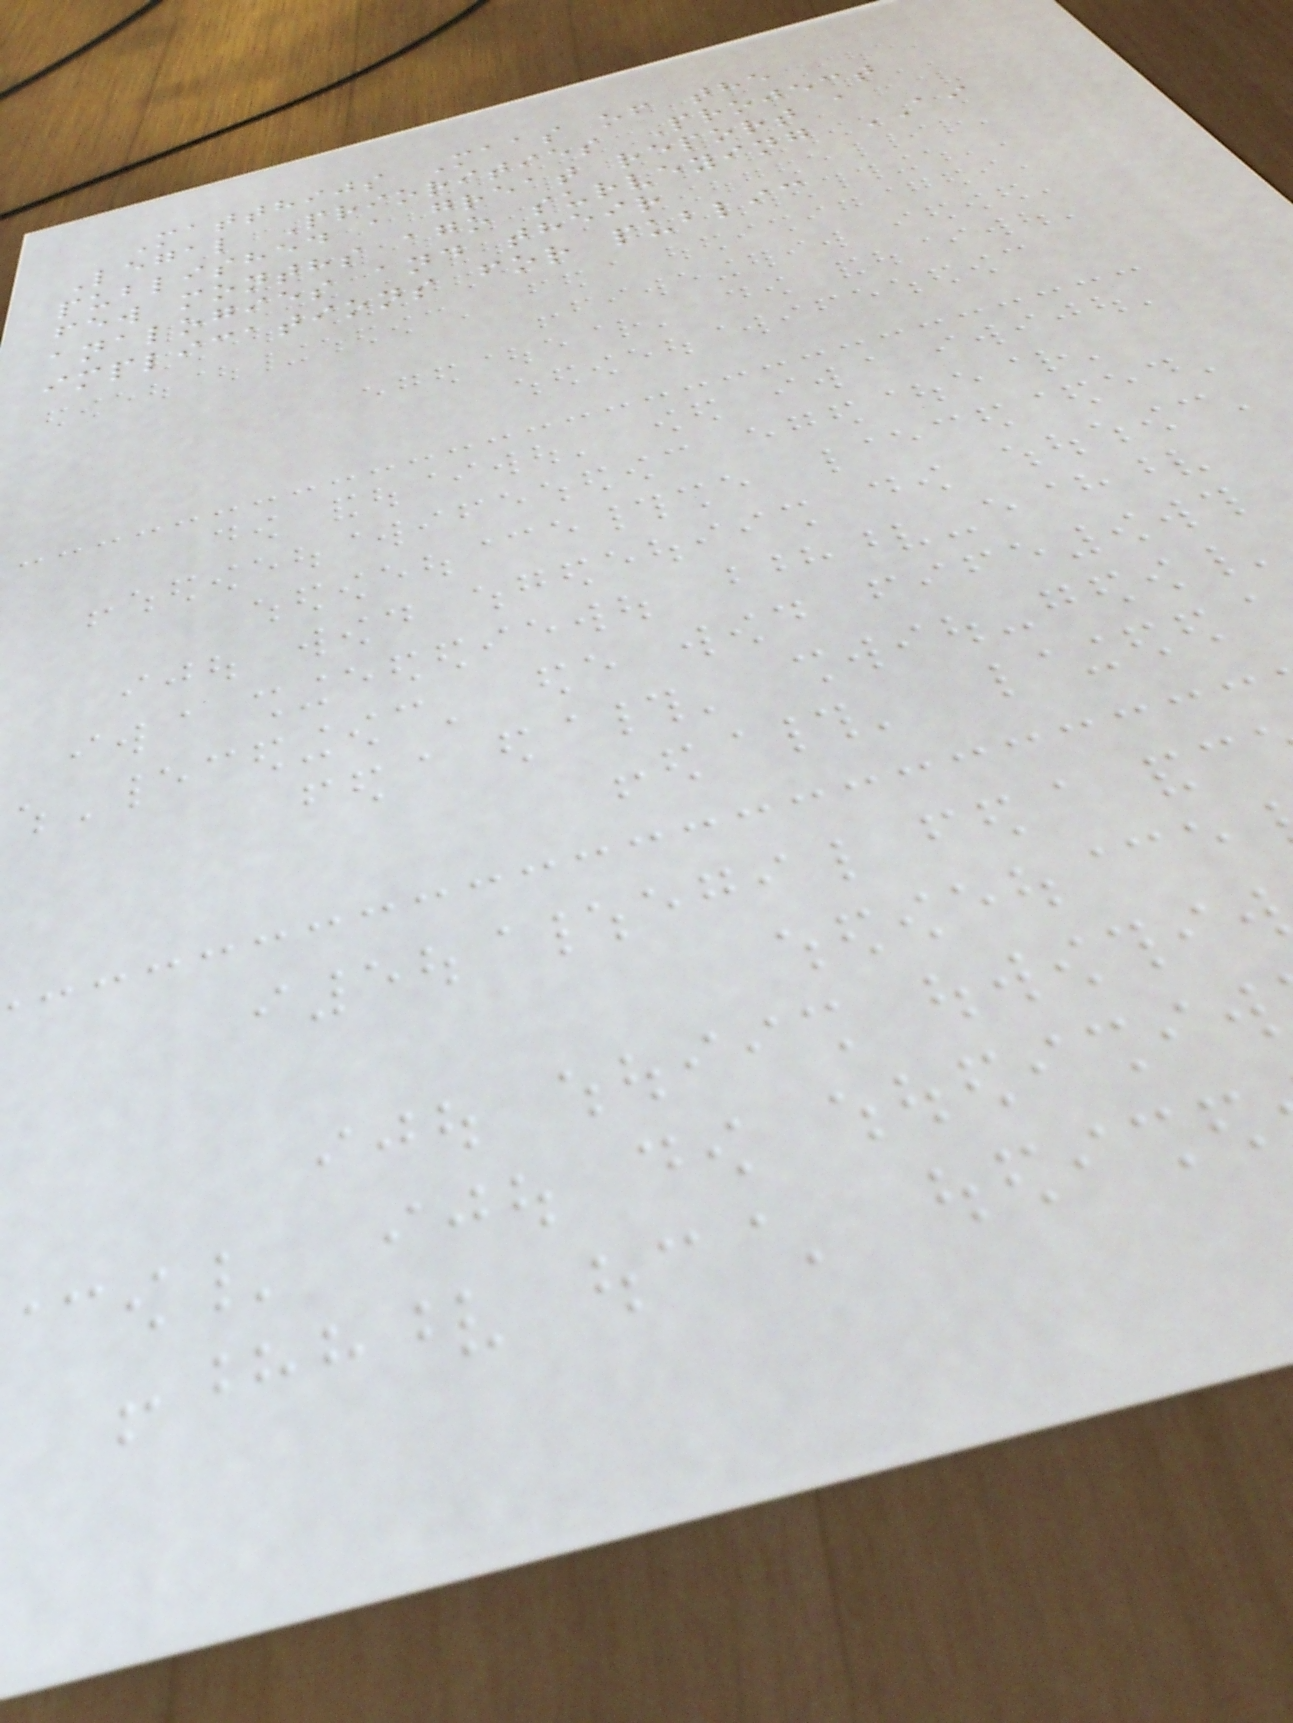Matthijs Maas of the
Legal Priorities Project
published a great report a
few months ago surveying AI
analogies and their
implications for public
